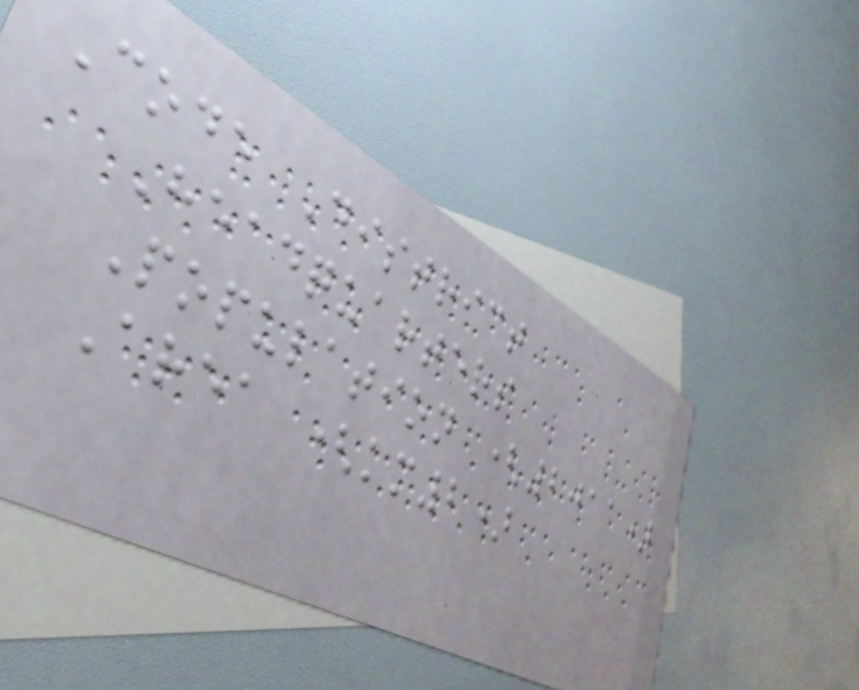Code District
Headquarters
Population (2011)
Area (km2)
